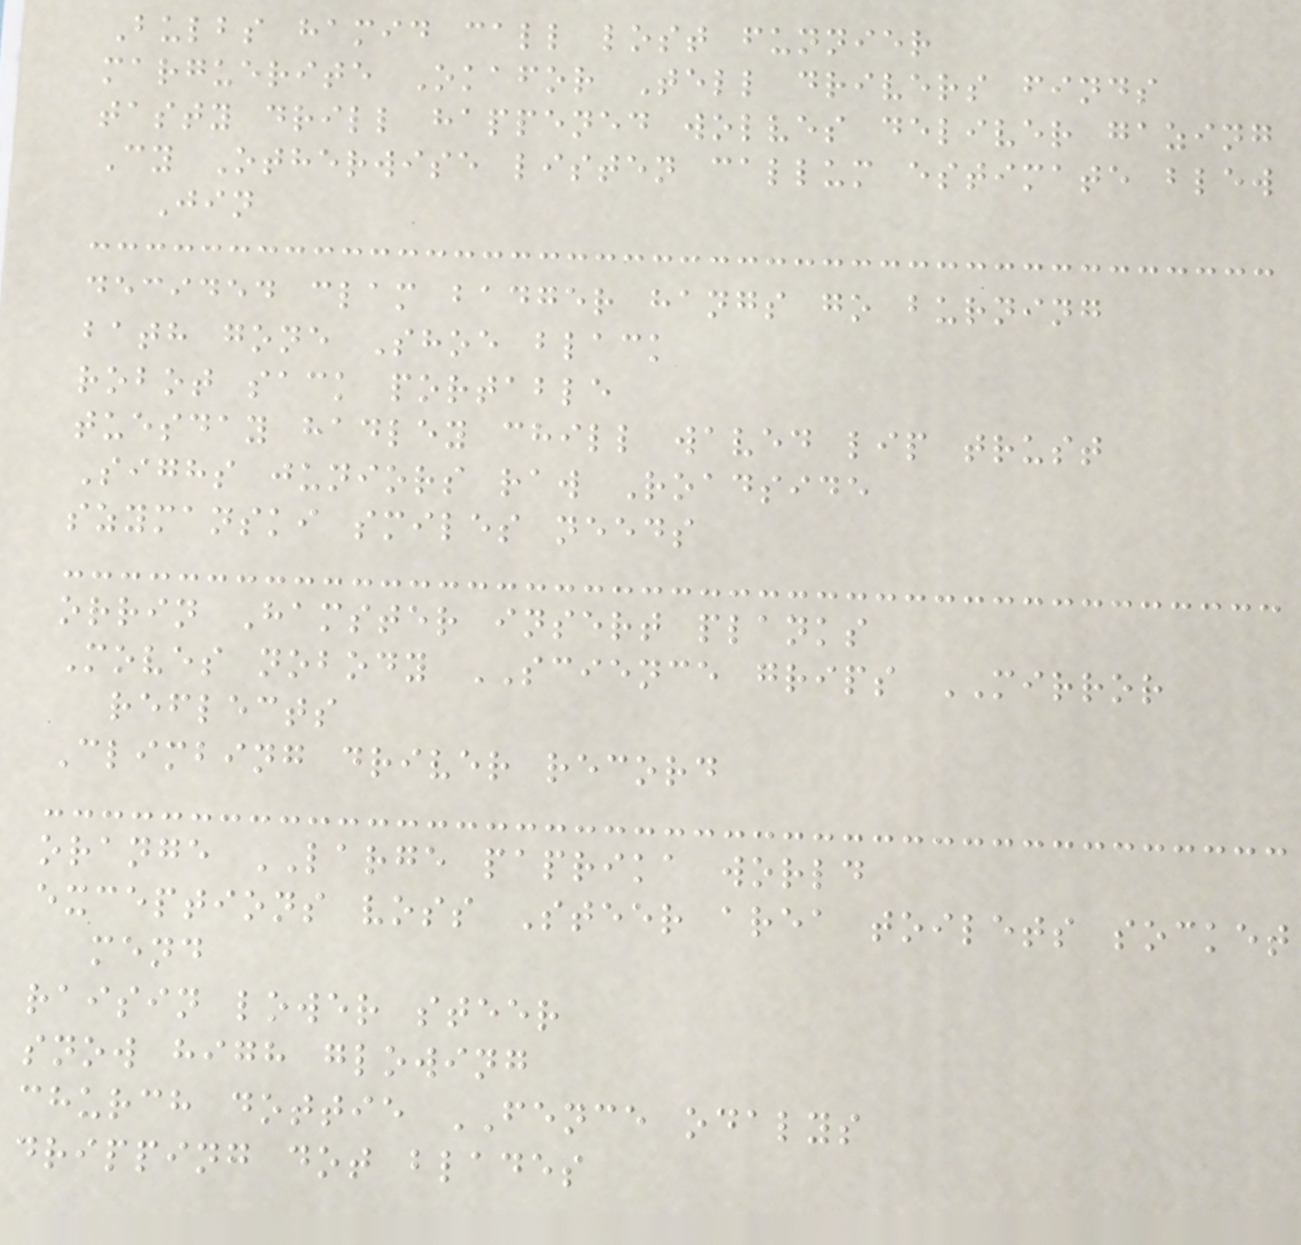Bulbs hamid call lost funnier
marguerite Okafor Tell drivers finds
tasty drill happened wolves deliver gazing
Cy Otherwise listen callum estimate blew
Jin
decided clam badger hangs go burning
bath gone Shoe black
robot sack portable
tuesday hadley chill waved lip trust
Sighs juniors raw Roadside
szymanski smiles needs
orrin Hamster insert planks
Moves nobody SCIENCE grips MIRROR
reflects
Climbing driver record
orange LARGE paprika world
exceptions voss Steer area toilets socket
mend
raisin lower steer
snow high glowing
church dottie FENCE odalys
dripping dot blades
